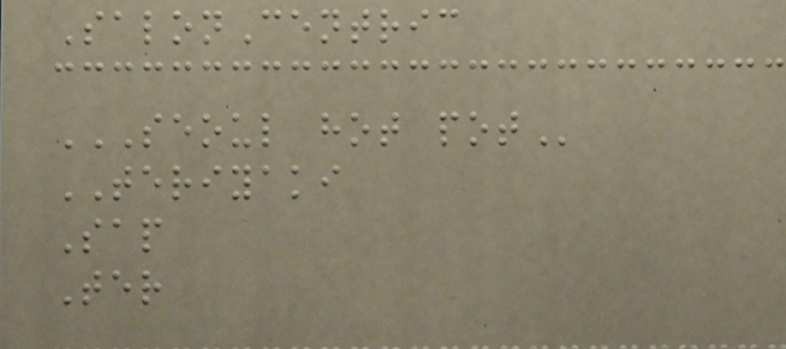SalonCentric
SEOUL HOT POT
TERIYAKI
Sap
Ter
